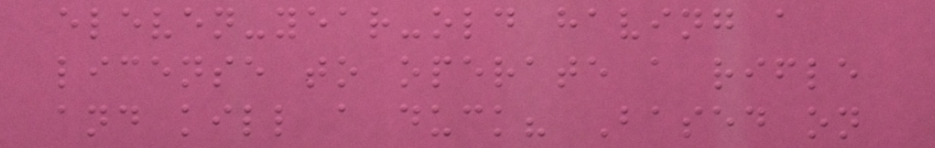eleven-year-old having a
license to operate a rifle
and kill a duck? Based on
